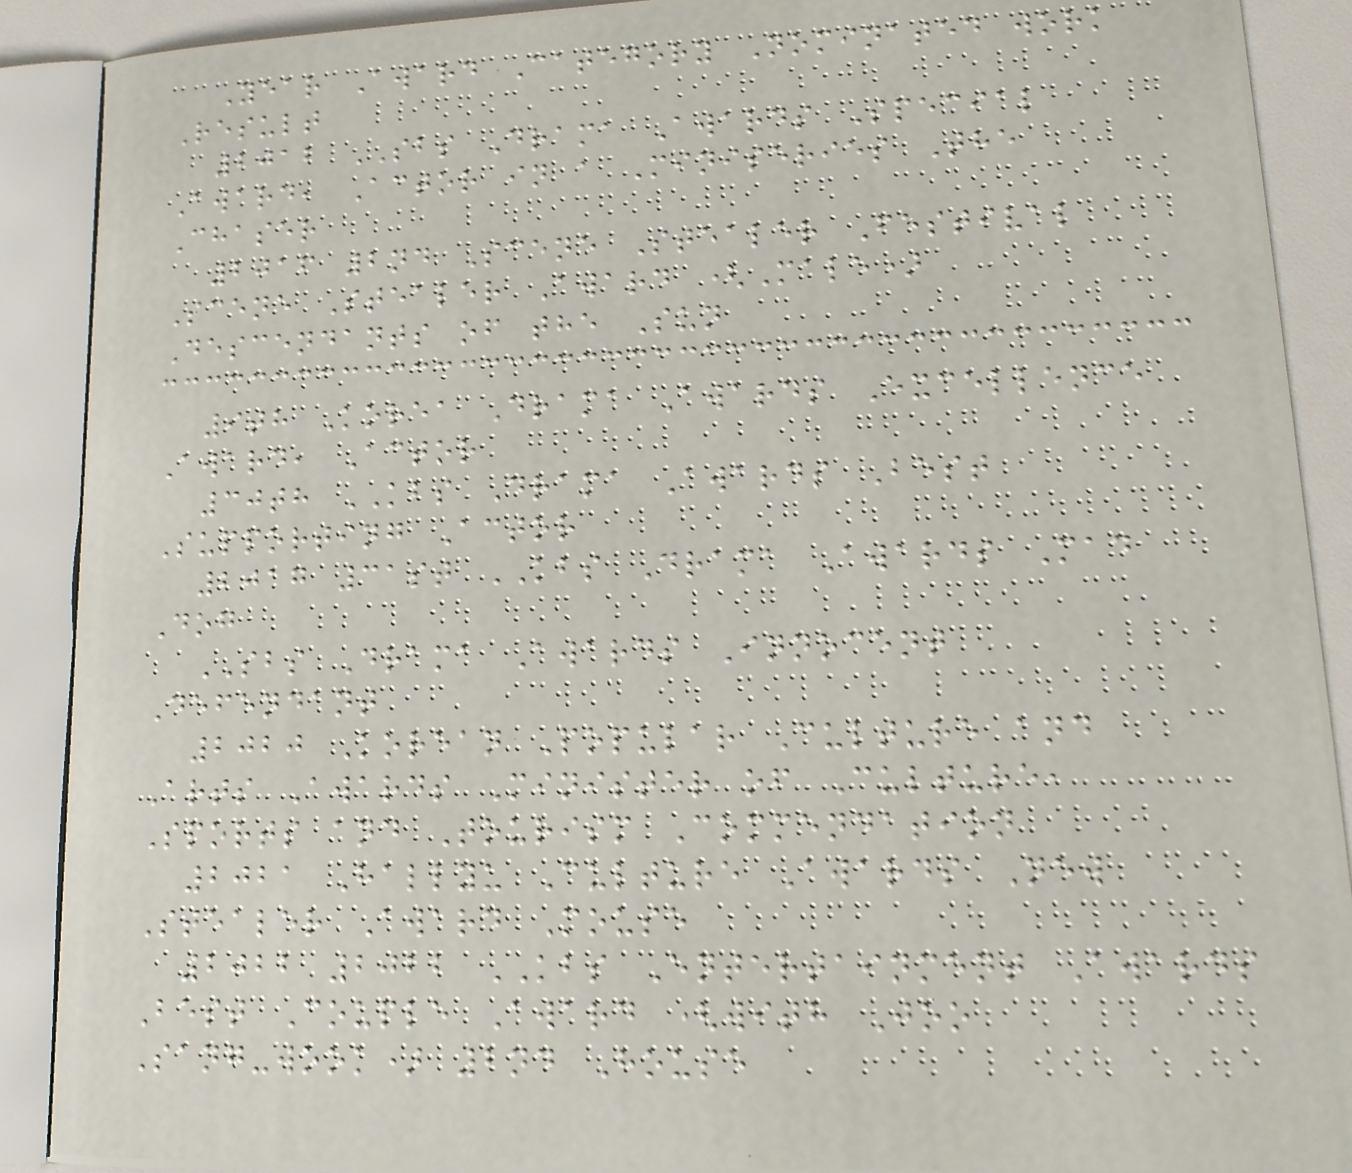Year Award Category Nominated work
Result
2012 SBS Drama Awards Special
Award, Actor in a Miniseries The
Chaser
2016 2nd Scene Stealer Festival
Scene Stealer Award (Male)
Descendants of the Sun
9th Korea Drama Awards Excellence
Award, Actor
30th KBS Drama Awards Best
Supporting Actor
2017 31st KBS Drama Awards Mad
Dog
SBS Drama Awards Innocent
Defendant
2020 Korean Popular Culture and
Arts Awards Minister of Culture,
Sports and Tourism Commendation
2021 Hallyu Culture Awards New
Stealer Award Mouse
2022 2022 KBS Entertainment Awards
Best Couple Award (with Joo
Sang-wook) 2nd House
